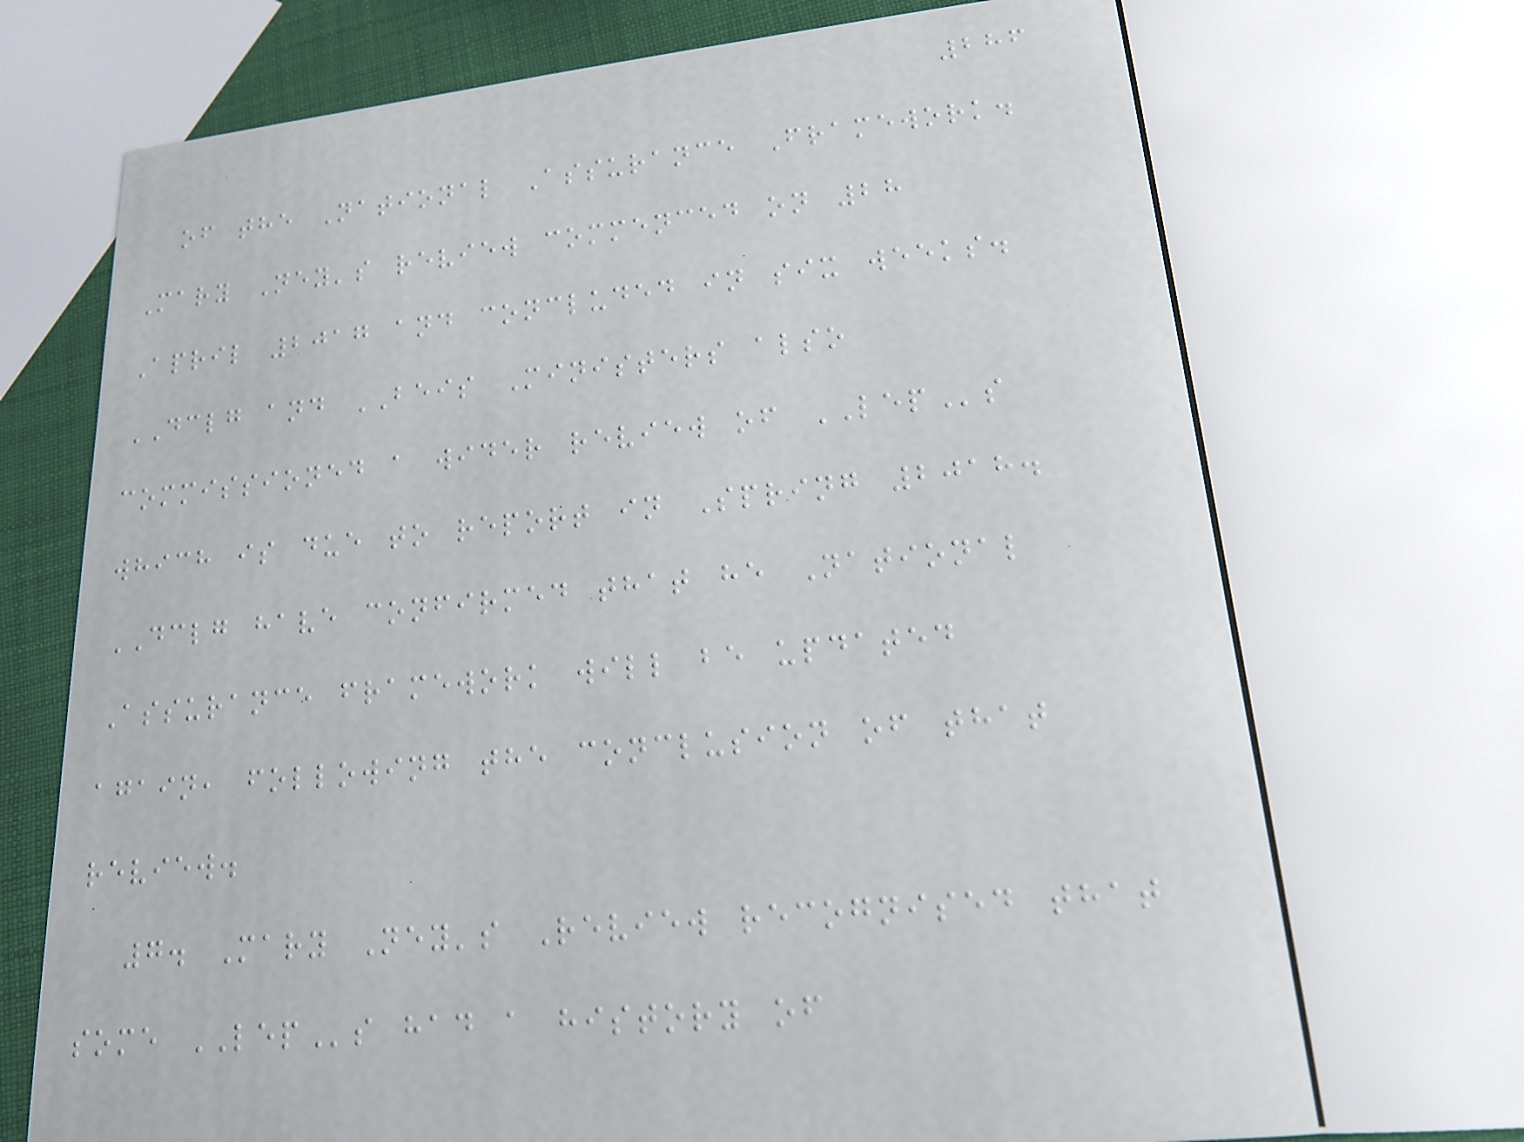286
of the National Assurance Framework.
Mary Ney's review commenced on 28
April 2017 and concluded in six weeks.
DCLG and BEIS Ministers also
commissioned a wider review of LEPs
which is due to report in Spring 2018.
DCLG have confirmed that he National
Assurance framework will be updated
again, following the conclusion of that
review.
7. Mary Ney's Review recognised that
some LEPs had a history of
